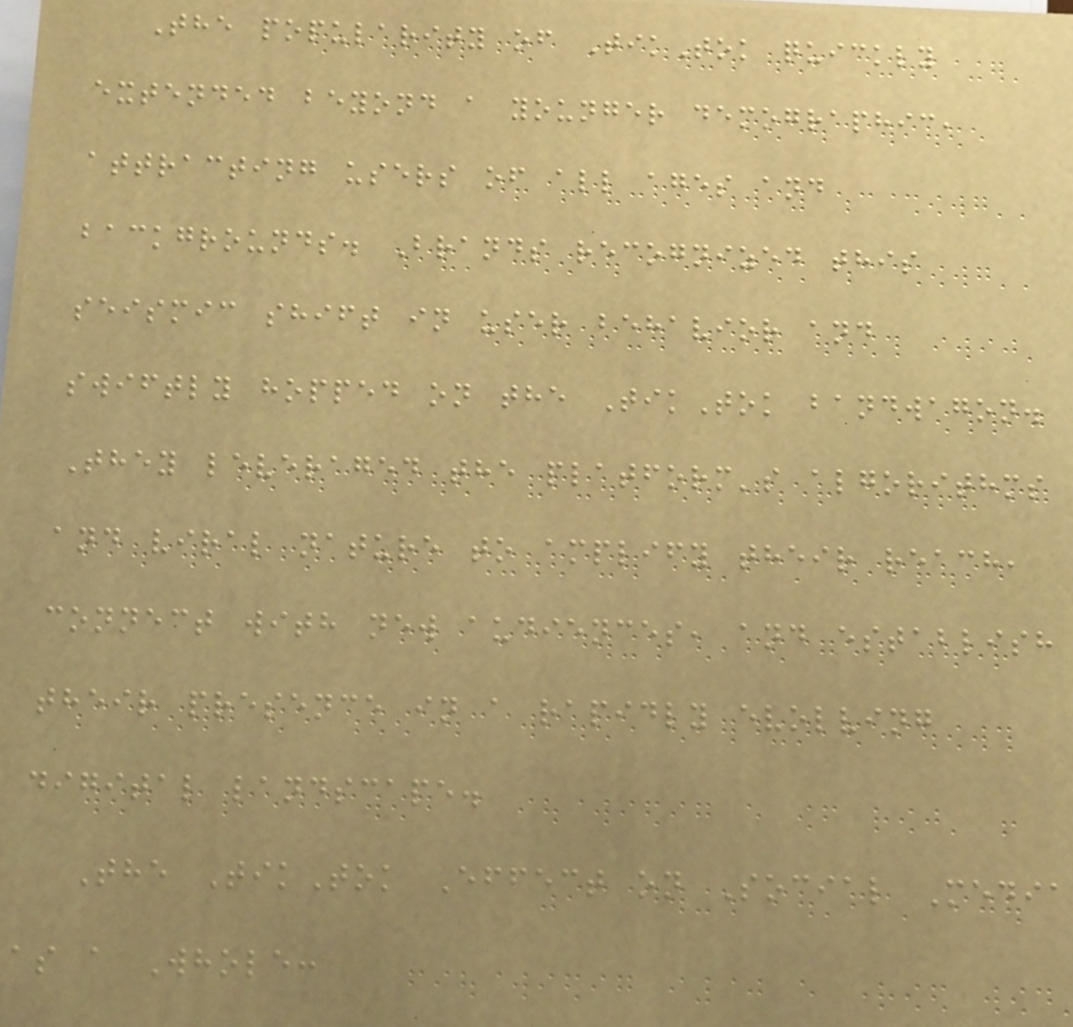The popularity of TikTok quickly
extended beyond a younger demographic,
attracting users of all ages and
backgrounds. Brands recognized this
seismic shift in user behavior and
swiftly hopped on the TikTok bandwagon.
They leveraged the platform's algorithms
and viral nature to amplify their reach,
connect with new audiences, and establish
their presence in a rapidly evolving
digital landscape.
The TikTok Effect on Social Media
as a Whole:
